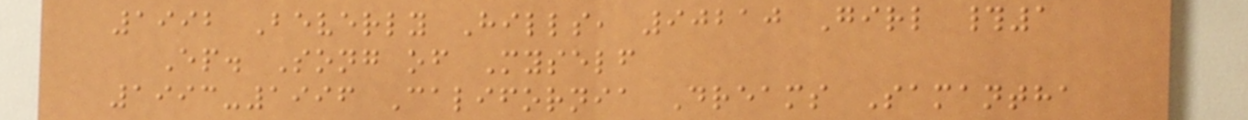1992 Beverly Hills, 90210 Girl #1
Ep. Song of Myself
1993-1996 California Dreams Samantha
